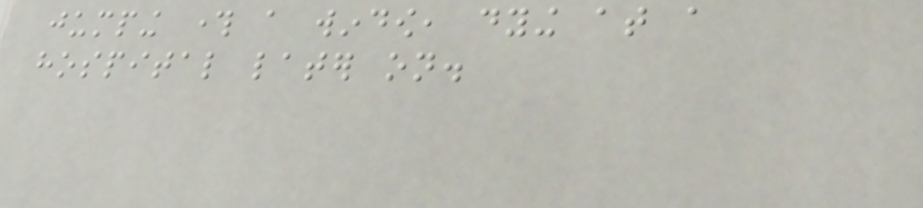jumping through a window, dying at a
hospital later on.
